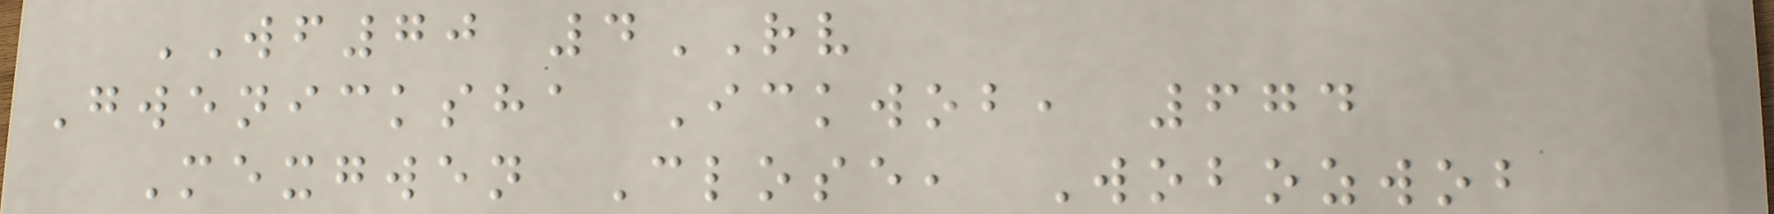WF70 4RV
Gwenicksha Ickwob, 674
Mexgwen Close, Wobozwob
